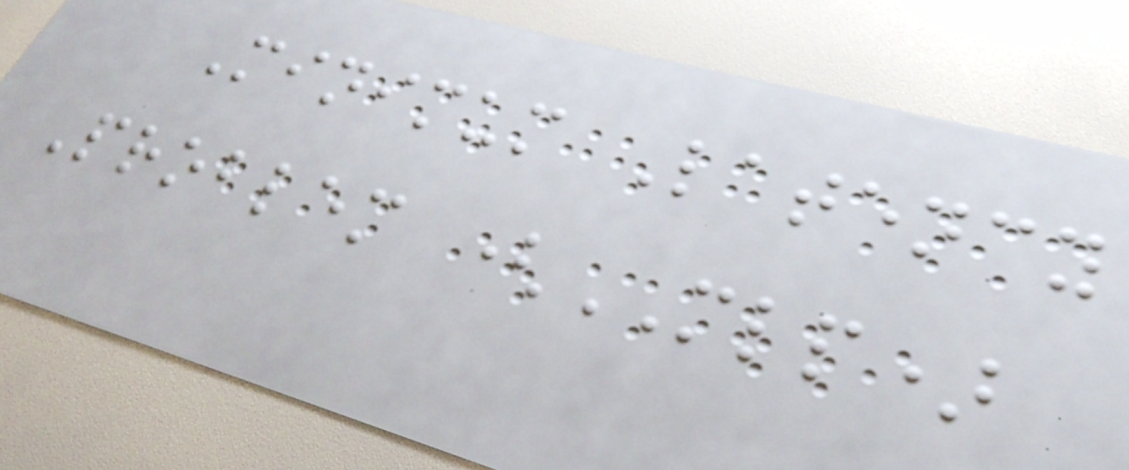Minimum Latency
Problem (MLP)
